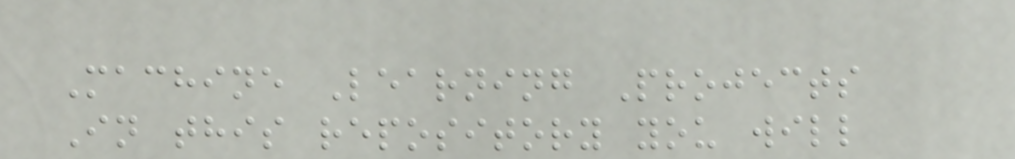Machine Learning Projects
In this repository you will
